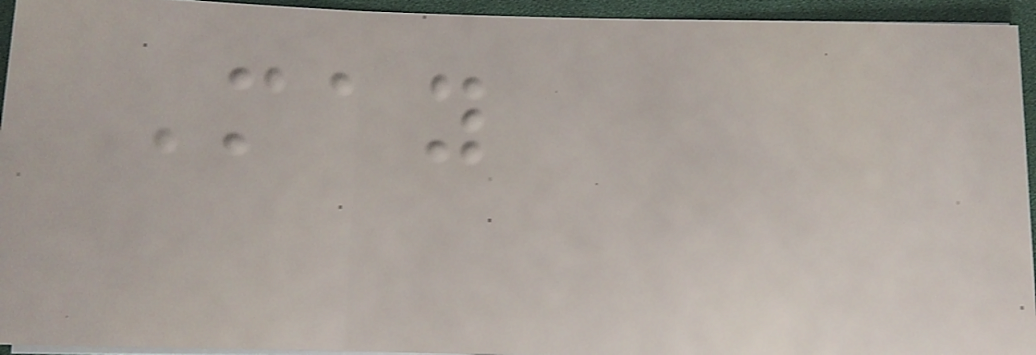May
